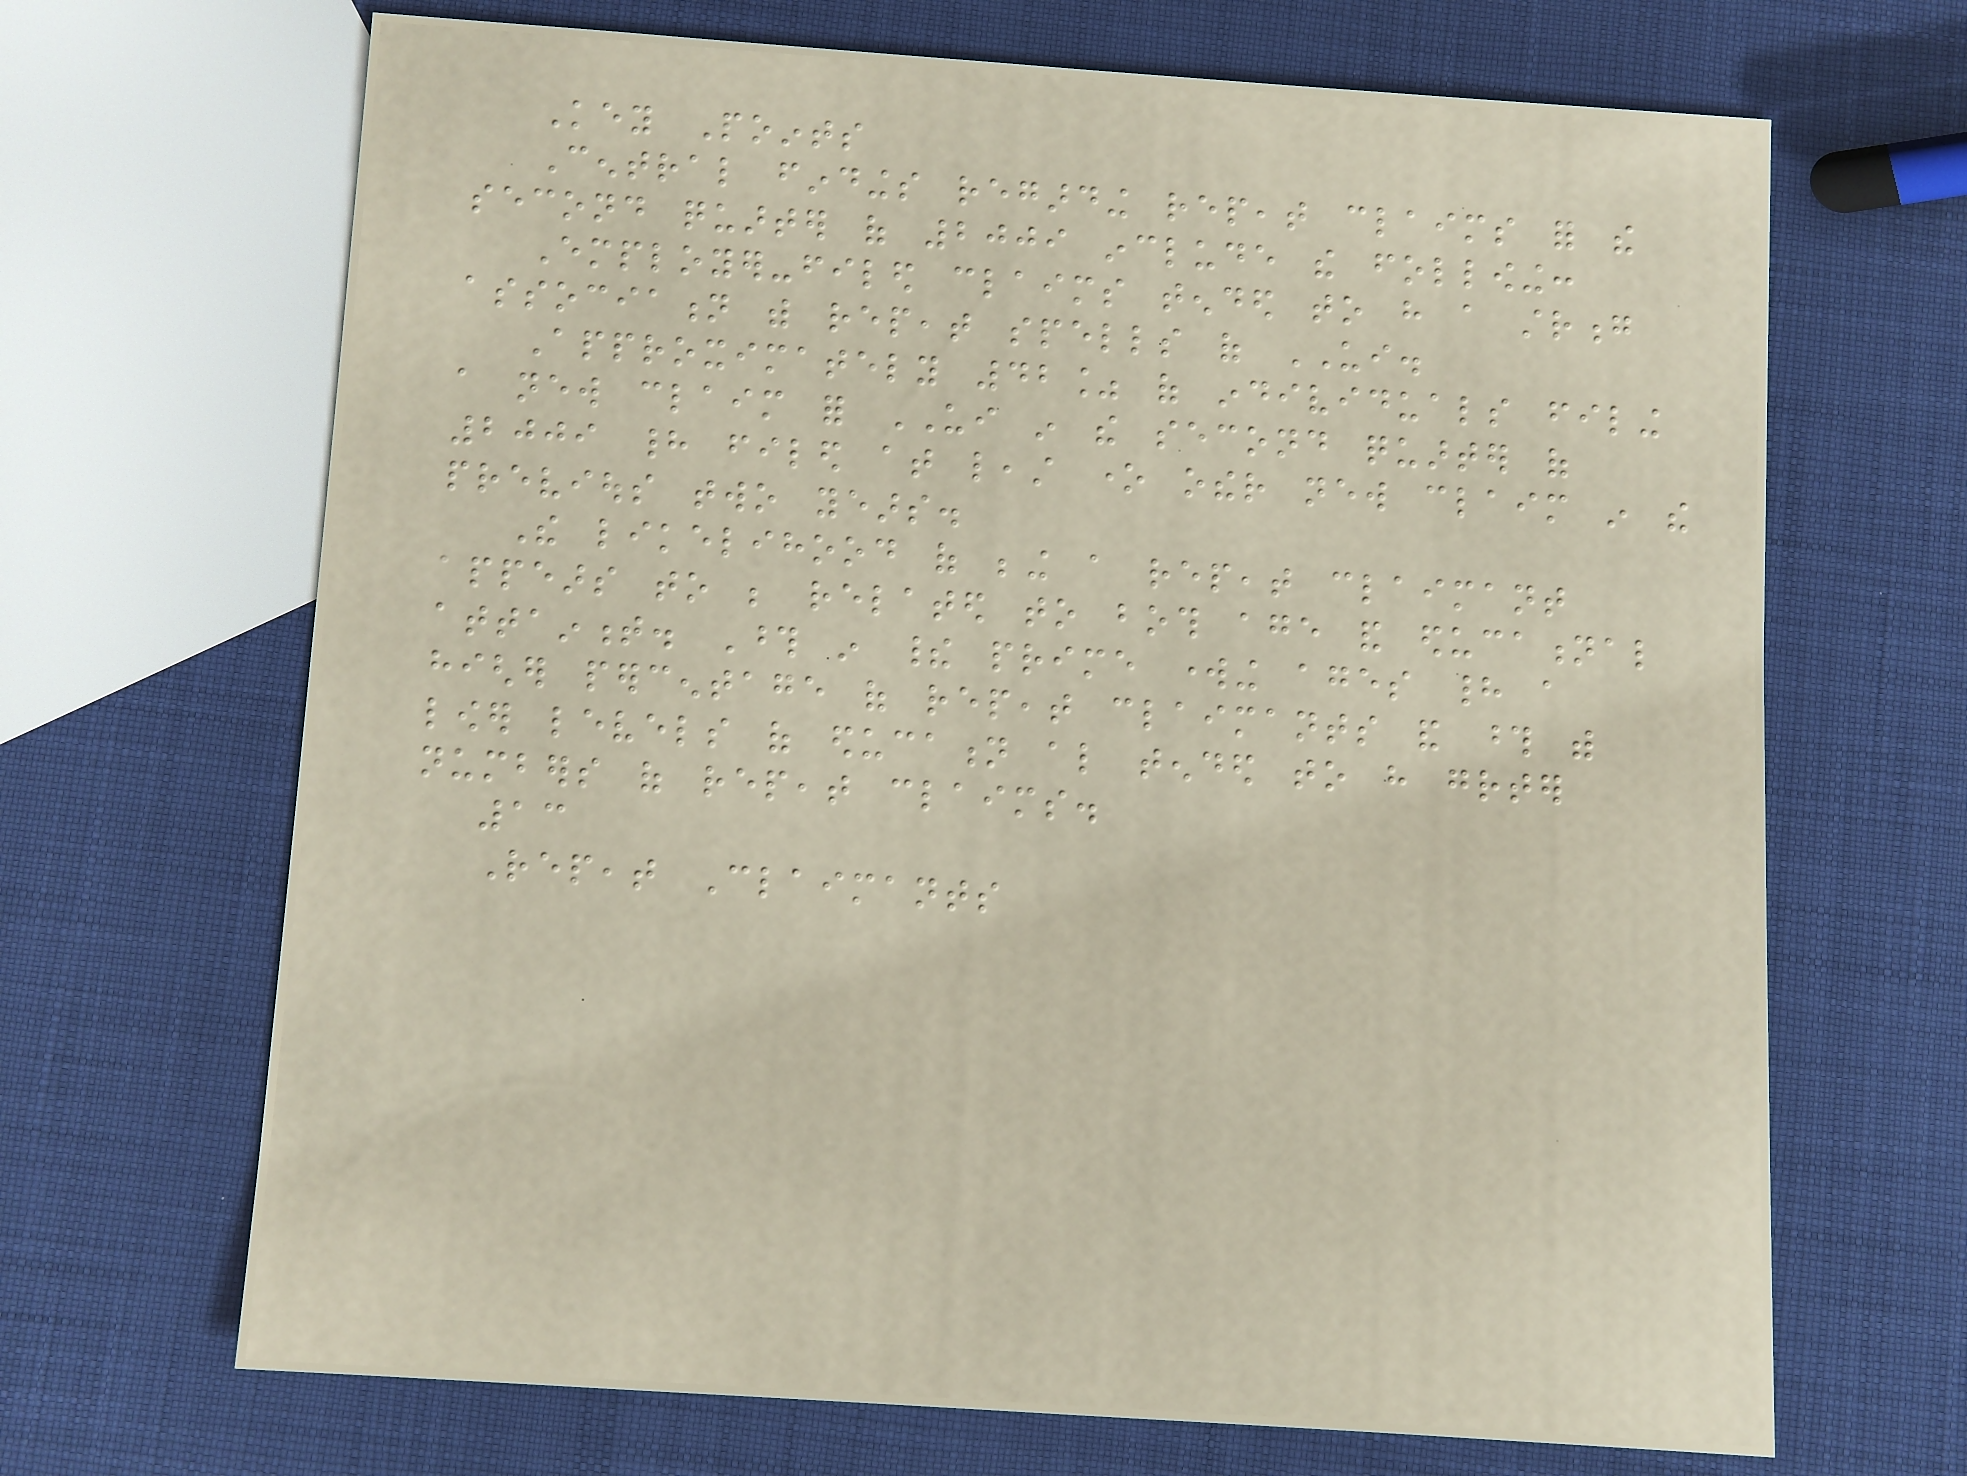Key Points
Central findings regarding repeat claims for the
second quarter of 2009 include the following:
Employer-filed claims tended to have a strong
association with repeat spells of UI.
Approximately 42% of individuals filing
a new claim for UI in the second quarter of
2009 had filed at least one other new claim in the
previous two years.
The likelihood of being a repeat claimant
appears to be related to both age and educational
attainment. Those in their prime working ages had a
higher percentage of repeat claimants and those with
lower levels of education also tended to have greater
numbers of repeat claims.
13
Repeat Claimants
